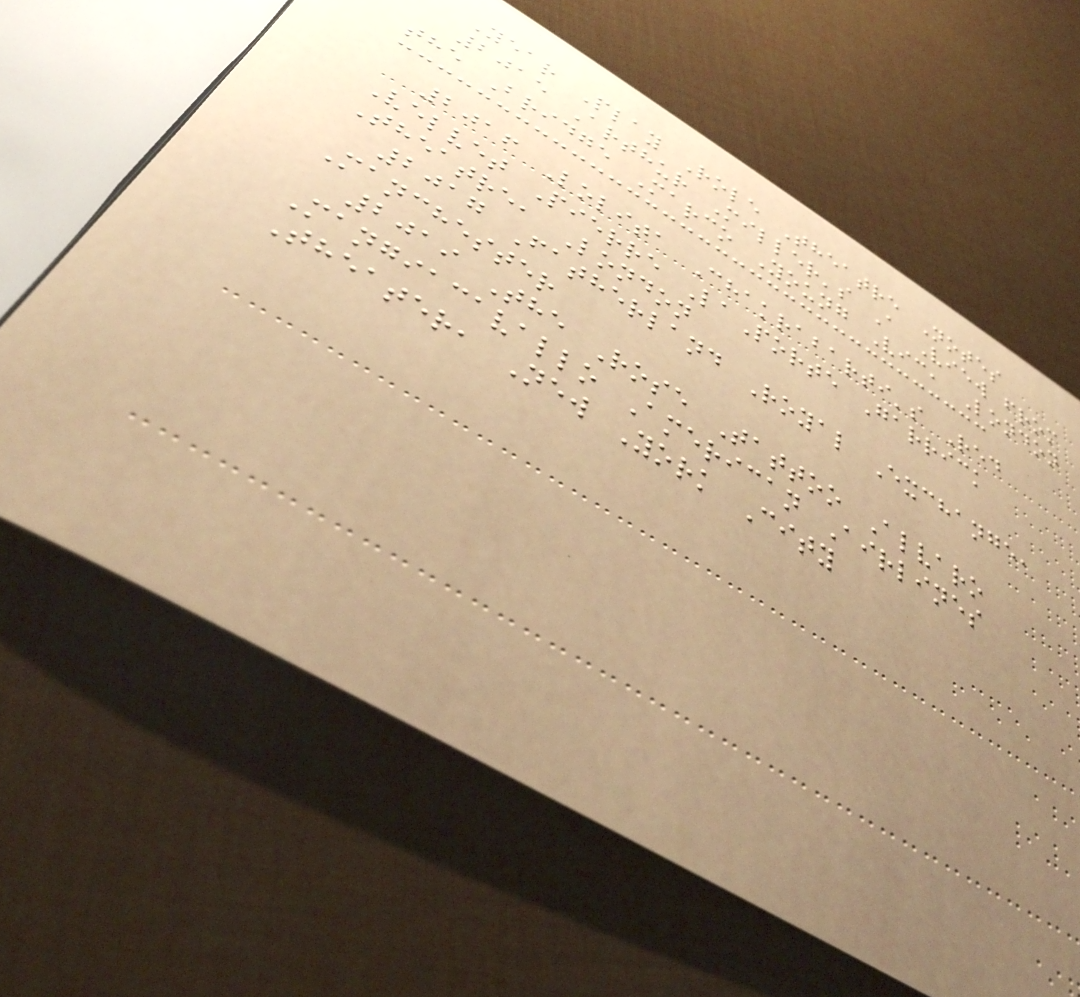Year Play Role Theatre Notes
2015 Arthur Miller's A View from
the Bridge Marco Young Vic, London
2016 Lolita Chakrabarti's Red
Velvet Pierre LaPorte Garrick
Theatre, London
2017 Fatherland Royal Exchange,
Manchester
2019 The Rose Tattoo Alvaro
Mangiacavallo American Airlines
Theater, New York City
